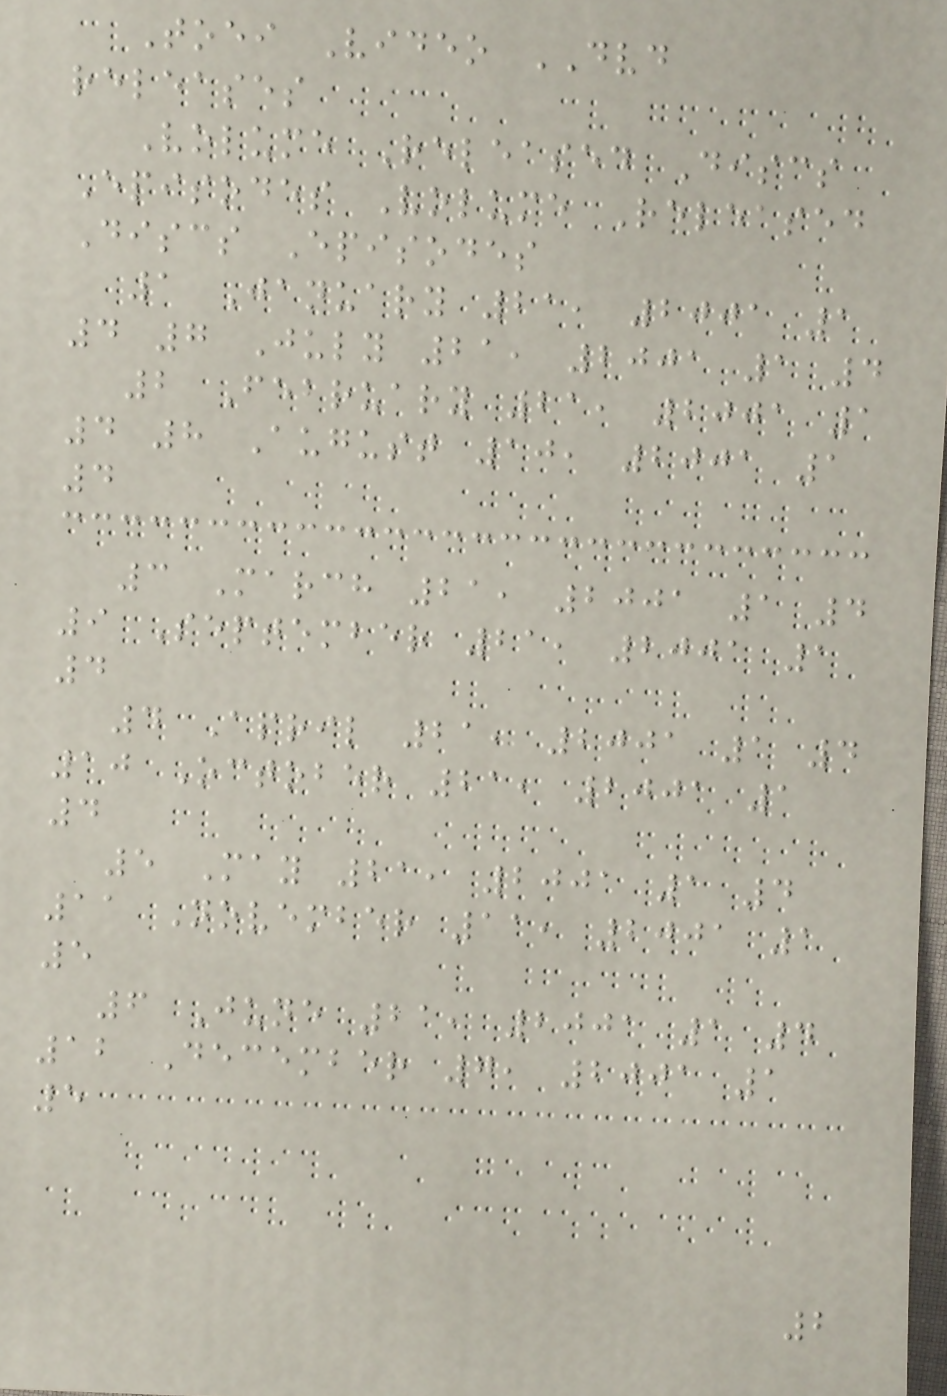Toei Video DVD
releases
Volume Released Discs
Episodes Volume Released
Discs Episodes
1 January 21, 2001 1
4 7 July 21, 2001 1 4
2 February 21, 2001 1
4 8 August 10, 2001 1
4
3 March 21, 2001 1 4
9 September 21, 2001 1
4
4 April 21, 2001 1 4
10 October 21, 2001 1
4
5 May 21, 2001 1 4
11 November 11, 2001 1
5
6 June 21, 2001 1 4
12 December 7, 2001 1
5
2
